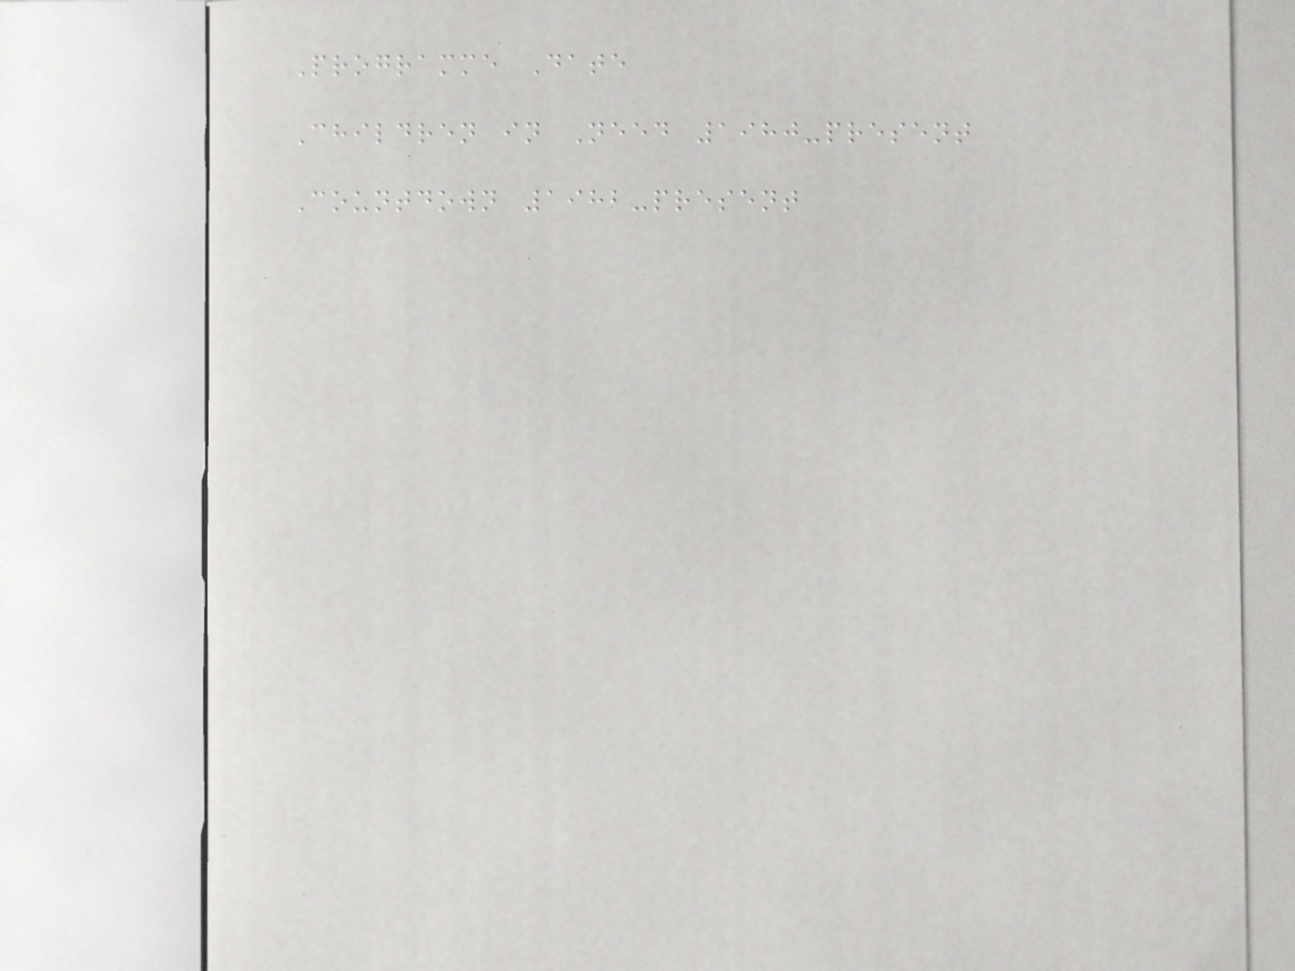Programme Date
Children in Need 1980-present
Countdown 1982-present
